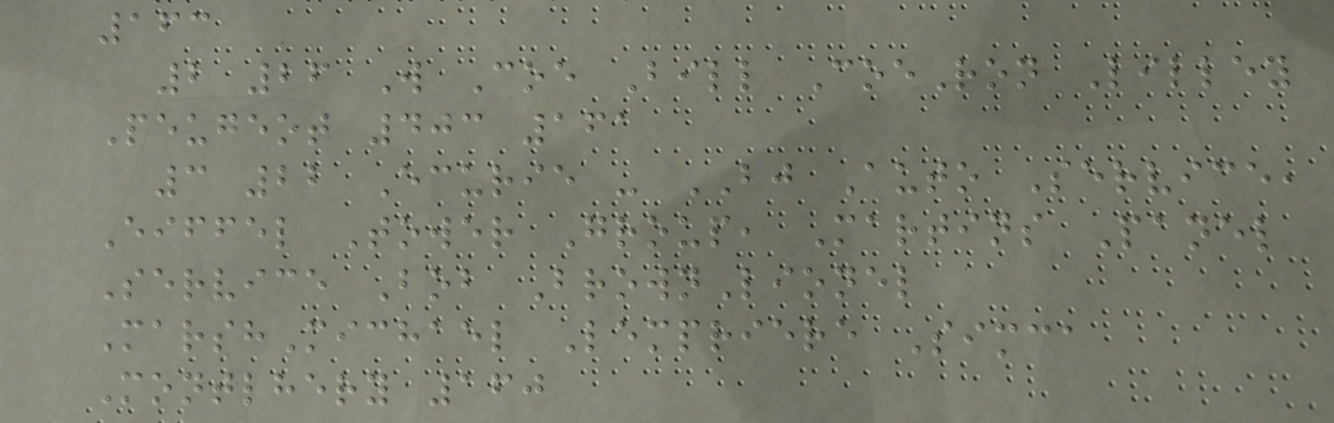163
2 26 W Coe Bill CoeRon Lilley
Peugeot 403 161
3 22 Ecurie - BJ Auto Service,
Eiffel Tower Group, Martins Panel
Service Bob BrownLionel
MarshMichael Lempriere Simca
Montlhery 160
